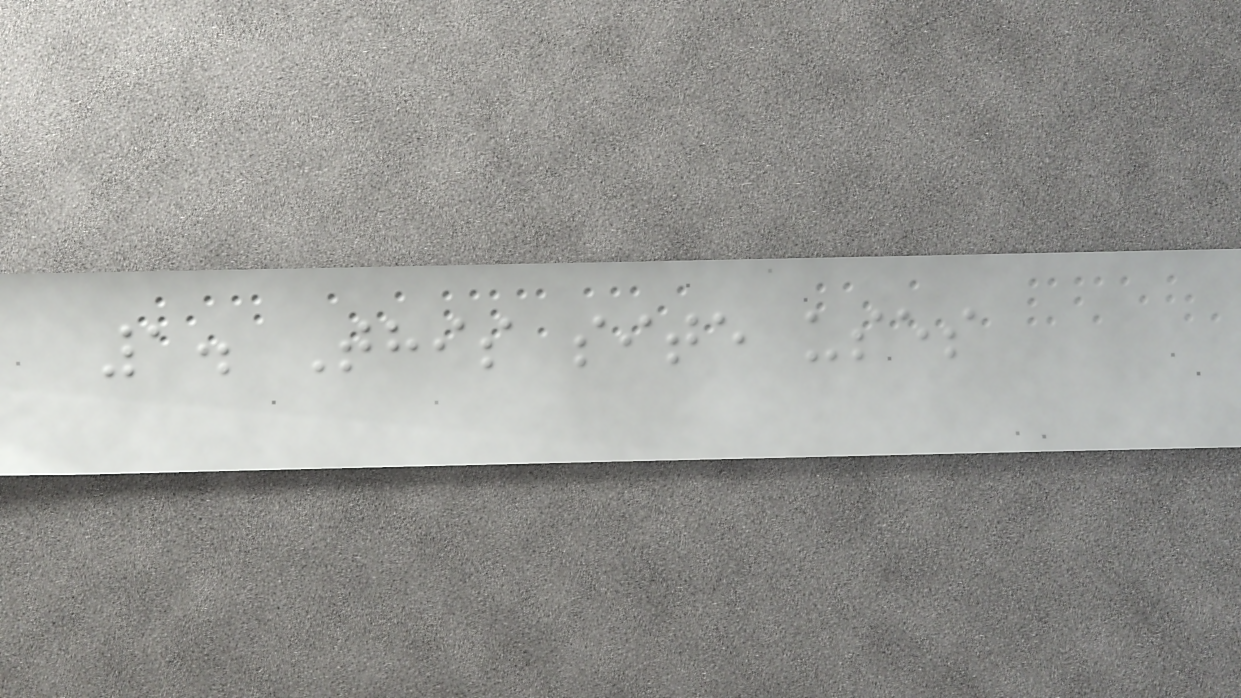1. This site uses
